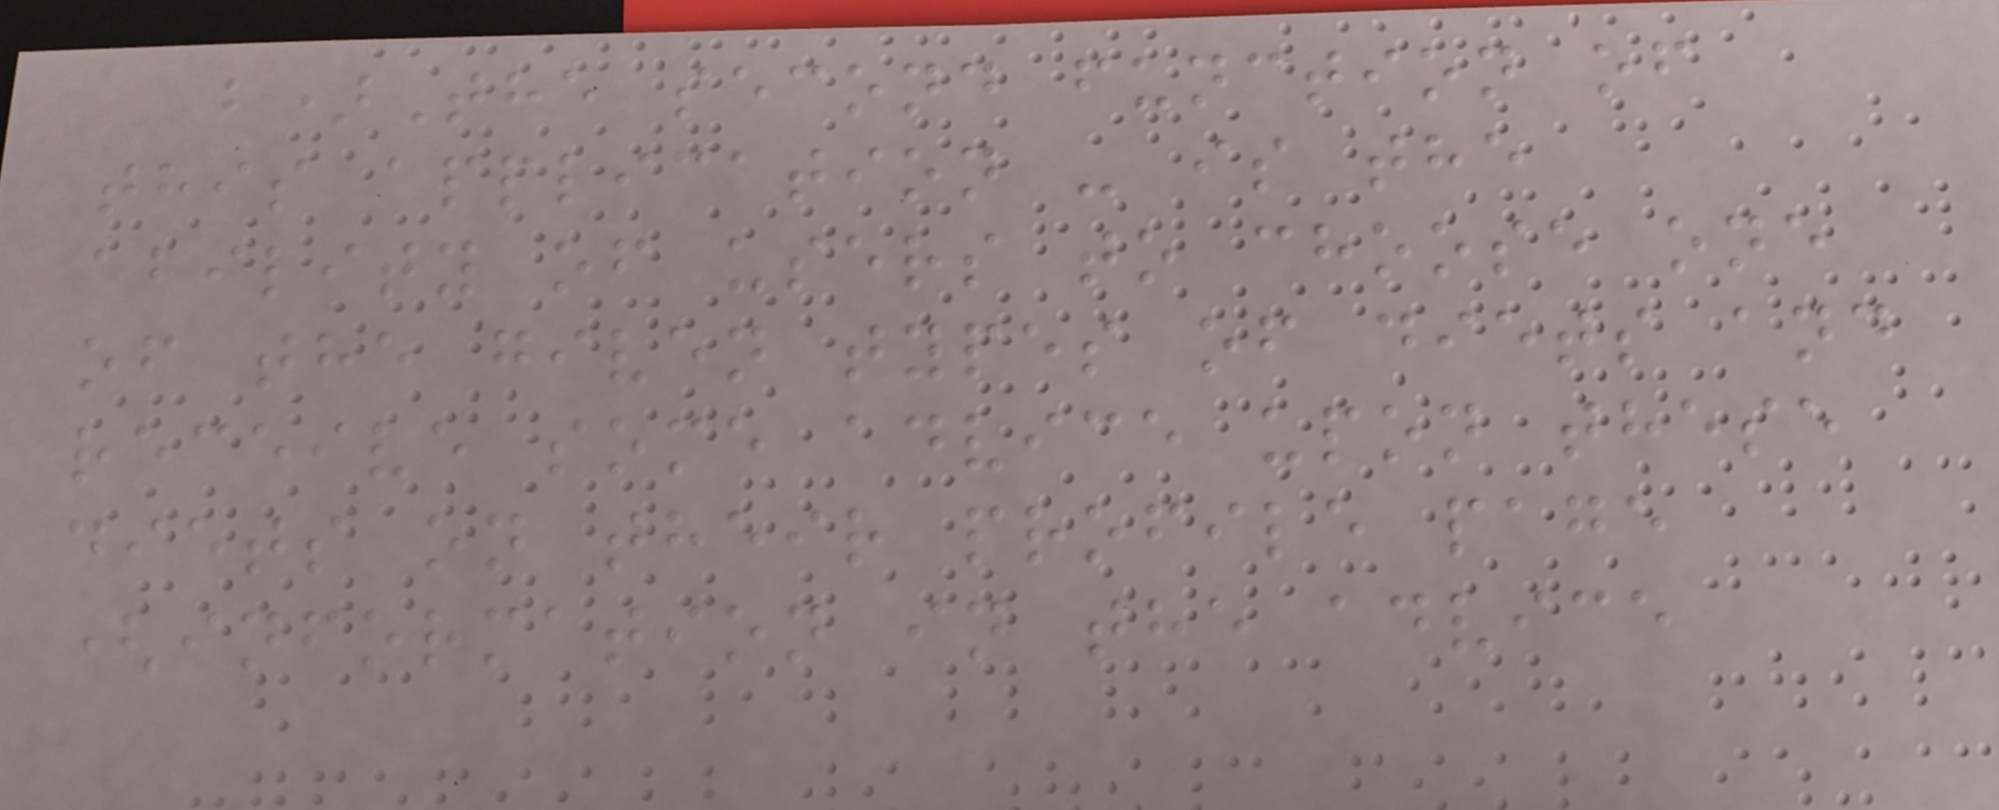b)The second function of
this application - is the
ability of users to choose one
of the given types of diets and
receive some advice upon these
diets on their profile page
(information in the advice
